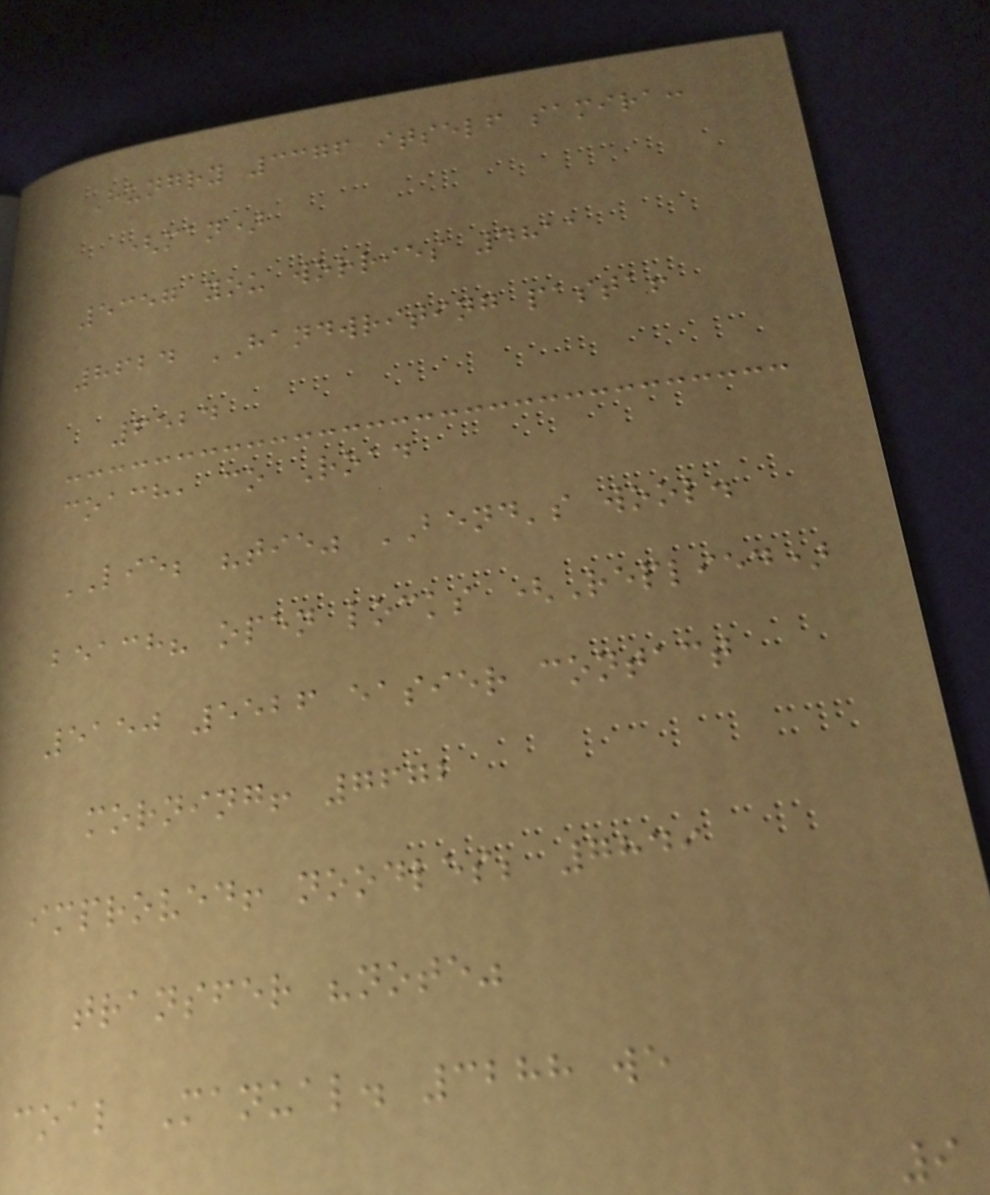Hungry 3376 itself samira:
(man)
5357 you worries 4811
8624 HANDWRITING pasta!
6524
coach, co Road
LIE; "tie" BEND's wool.
beach? open locks (Replied)
5150 5526 easier contact
morning! 7672
improved! noodles; 7849
transfer "note"
coal Manual. 3288 we
9
